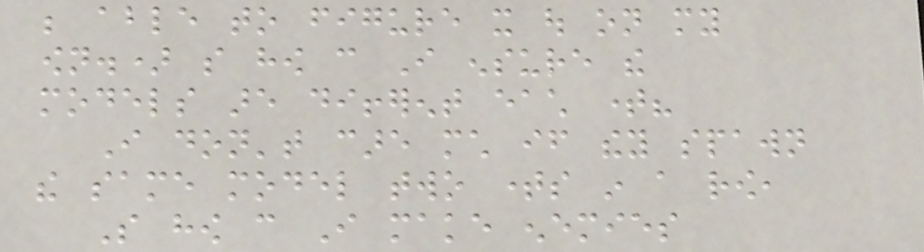be able to figure it out on my
own.) so how can I ensure the
models are different each time?
I don't care much if they spawn
the same model two times in a row,
So how can I make enemies
